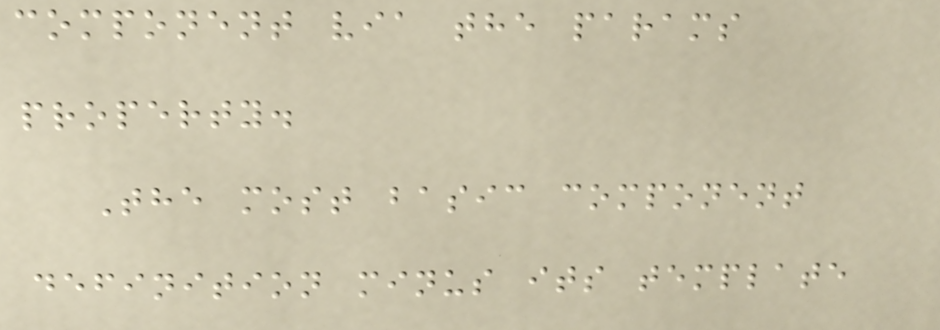component via the params
property.
The most basic component
definition minus its template
